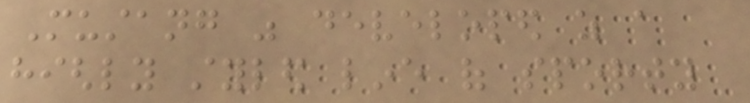Mustang was developed as a
highly styled line of sporty
